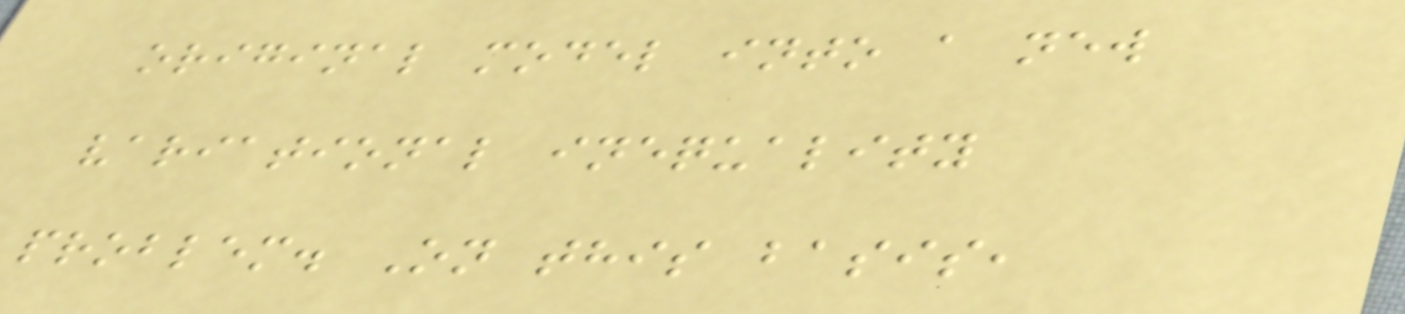original model into a new
variational inequality
problem. On this basis,
